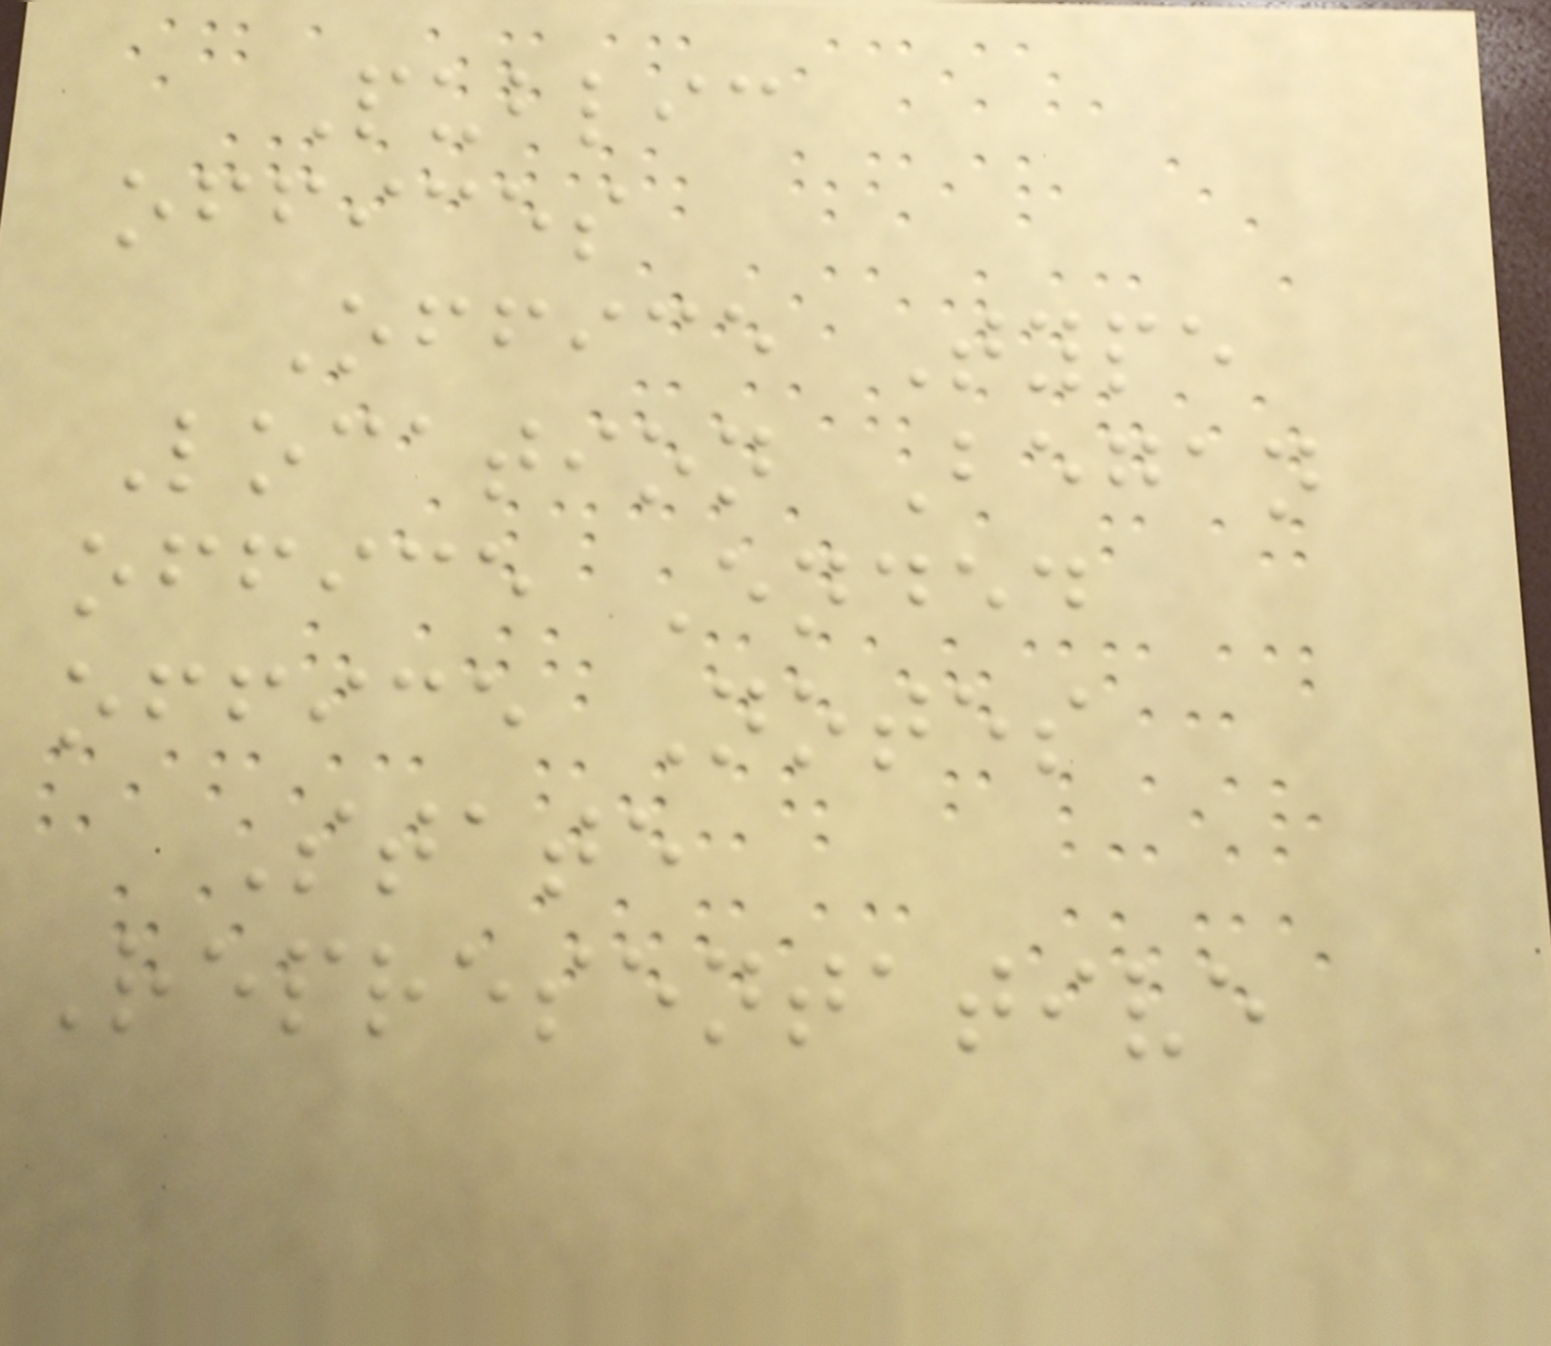Public
offices
Office Type
Location Began
office Ended
office Notes
State
Representative
